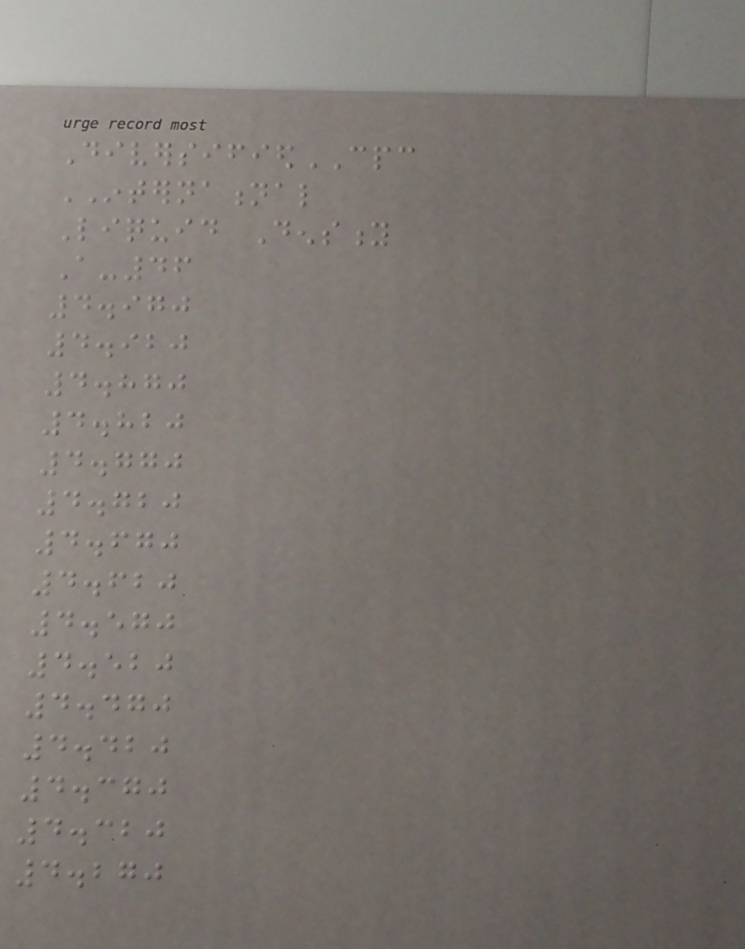DiversifiedCPC
INTERNATIONAL
Liquid Density
A-46
4.970
4.920
4.870
4.820
4.770
4.720
4.670
4.620
4.570
4.520
4.470
4.420
4.370
4.320
4.270
